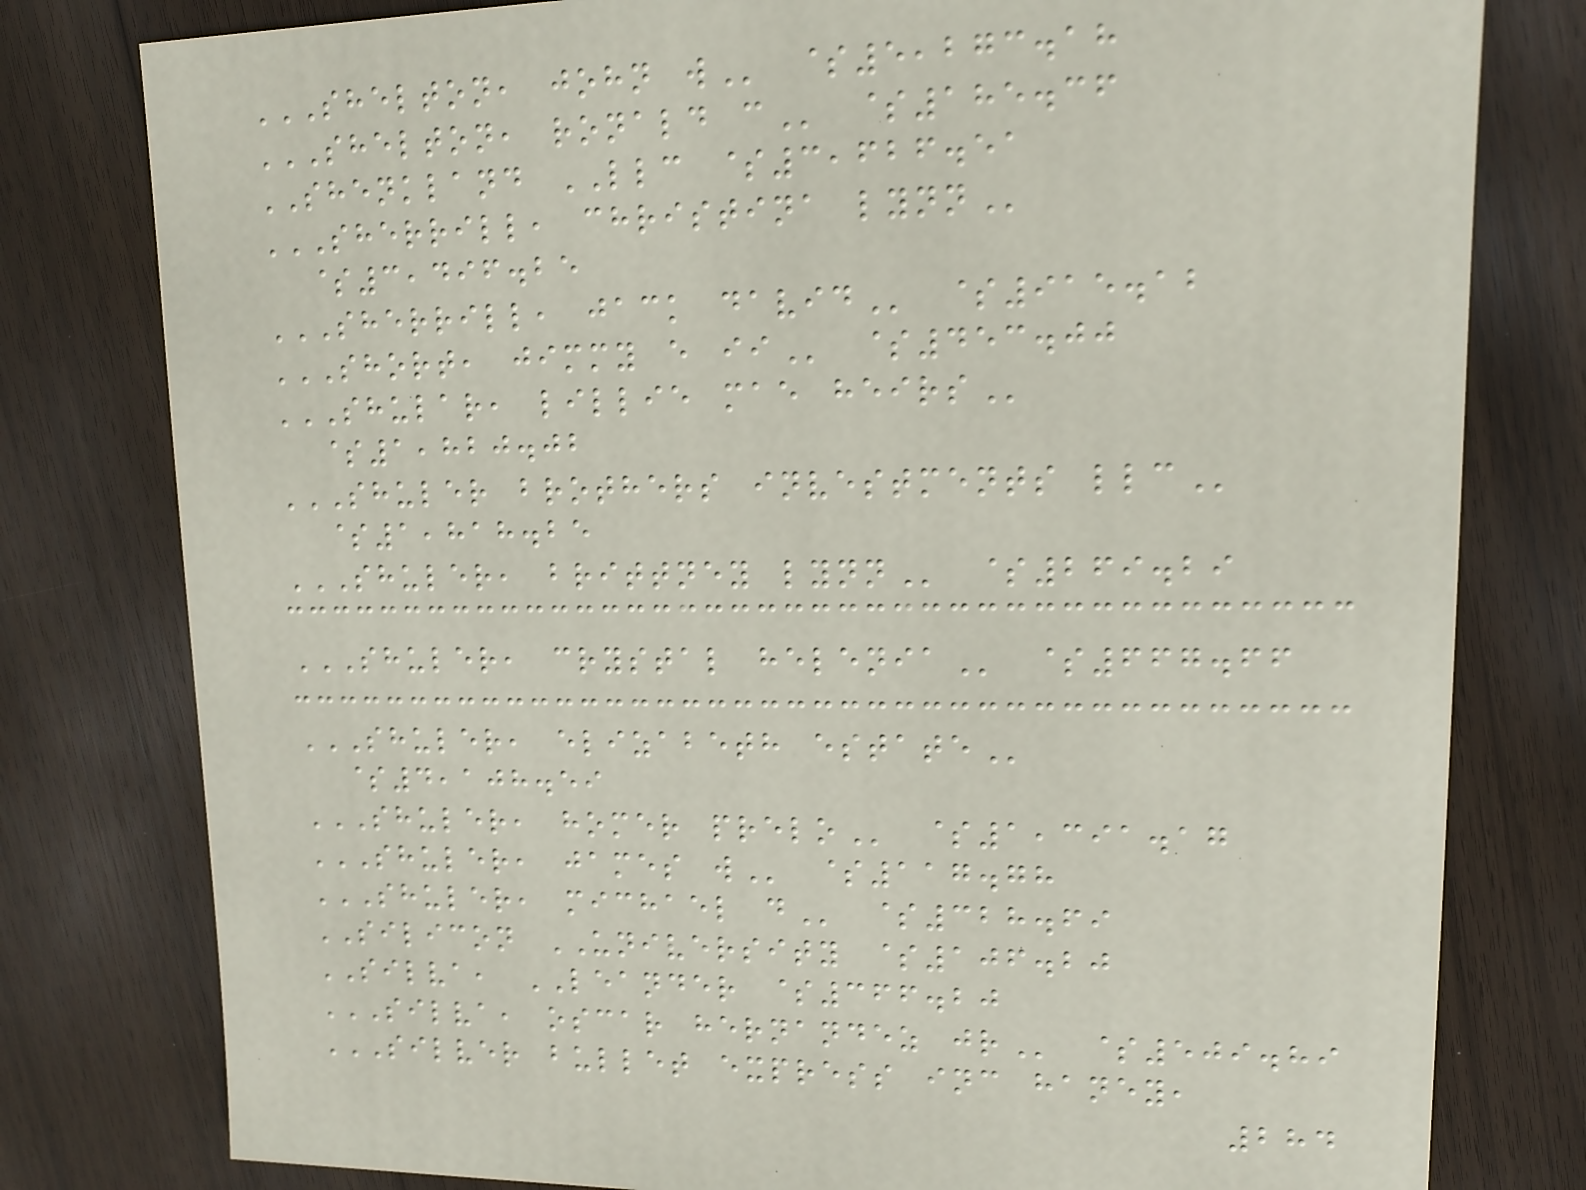SHELTON, JOHN W $5,273.18
SHELTON, RONALD C $185.36
SHENKLAND LLC $3,626.51
SHERRILL, CHRISTINA LYNN
$3,496.25
SHERRILL, JACK DAVID $915.12
SHORT, JIMMY E II $453.00
SHULAR, LILLIE MAE HEIRS
$1,820.02
SHULER BROTHERS INVESTMENTS LLC
$1,818.25
SHULER, BRITTNEY LYNN $269.29
SHULER, CRYSTAL HELENIA $667.66
SHULER, ELIZABETH ESTATE
$4,108.59
SHULER, HOMER PRELO $1,391.17
SHULER, JAMES W $117.78
SHULER, MICHAEL D $328.69
SILICON UNIVERSITY $106.20
SILVA, LEANDER $366.20
SILVA, OSCAR HERNANDEZ JR $509.89
SILVER BULLET EXPRESS INC HANEY,
284
